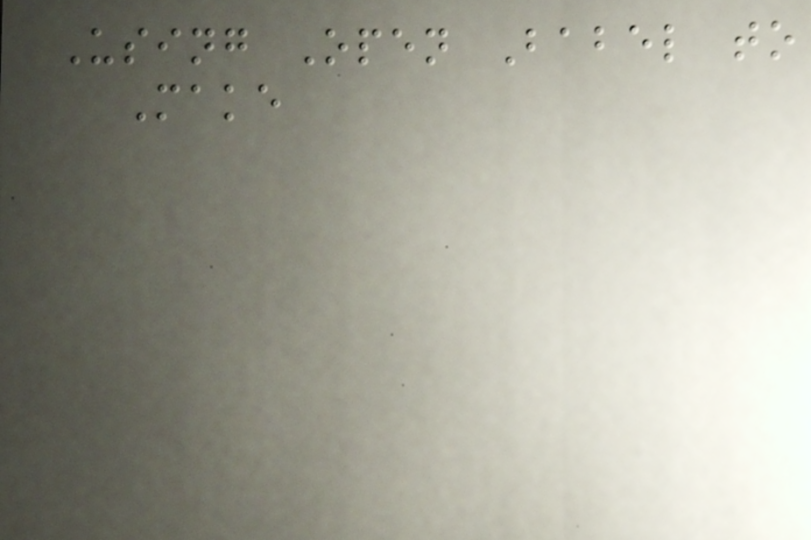Using Open Babel to
Make
